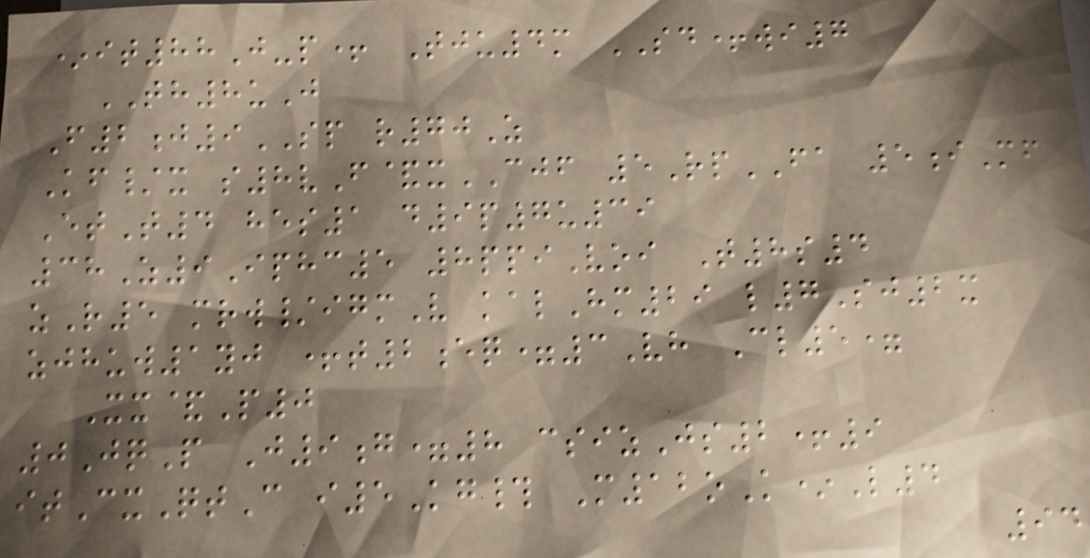*it88J-p+ Tju4m SD+wi7
TH8uJ
F2j9SP r70Z
Kf/x s8vF&xCJF 5RpFA 5iMf
EtT4 hes1 d9p7u39
38Z9Iphc5 8ppiVoi T8s4
zR5 mrw/igmV kalHm29 l7Sj2x
zjhuw1yj +t2eq=3Vh Cl5=
Xx&P0
0JqP J9g=8 csizJs2+9
itCxQtC i5Kg# M12oK*L4
94
